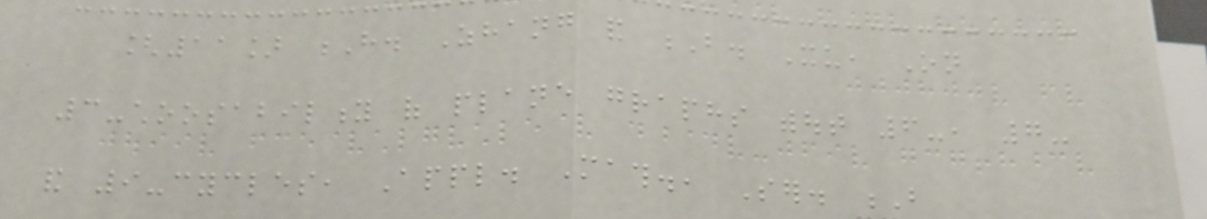[11] H. Zhang and B. Xu, On
3-choosability of plane graphs without 6-, 7-
and 9-cycles, Appl. Math., Ser. B
